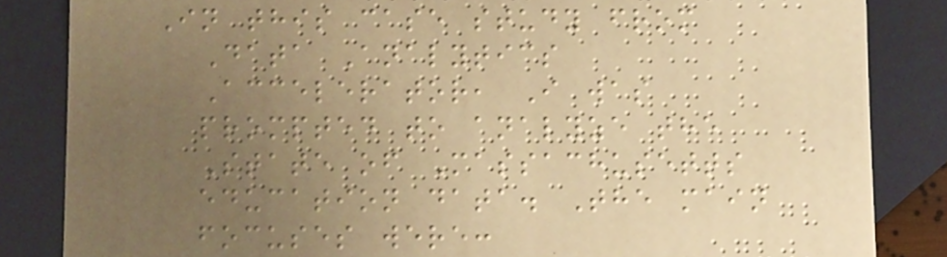In this case study from
Data Analytics
Accelerator, I was
prompted to analyze the
State of Massachusetts
education data. The main
focuses were:
